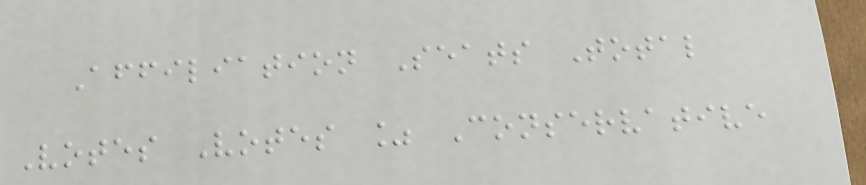Affiliation Seats Total
Votes Votes % Conservative
